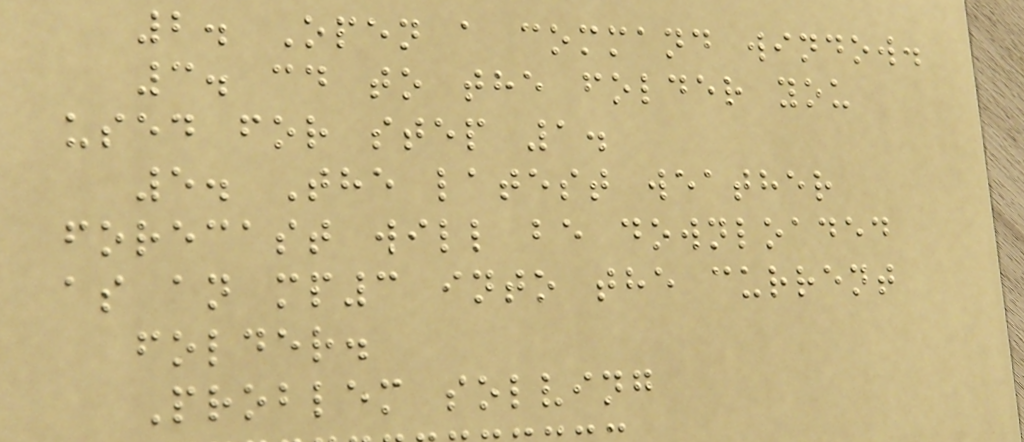2. Open a command window.
3. cd to the folder you
used for step 1.
5. The latest weather
forecast will be downloaded
as an mp3 into the current
folder.
Problem solving
